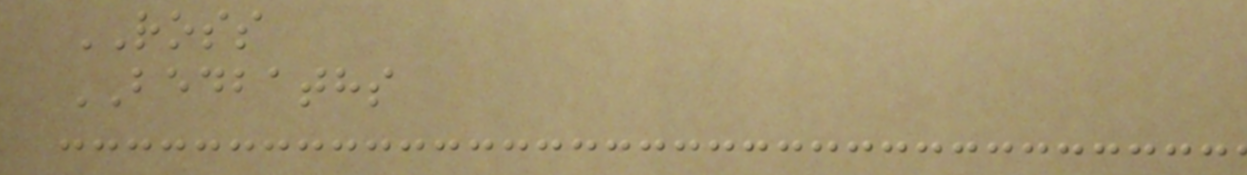ROSS
BEDBATHS
